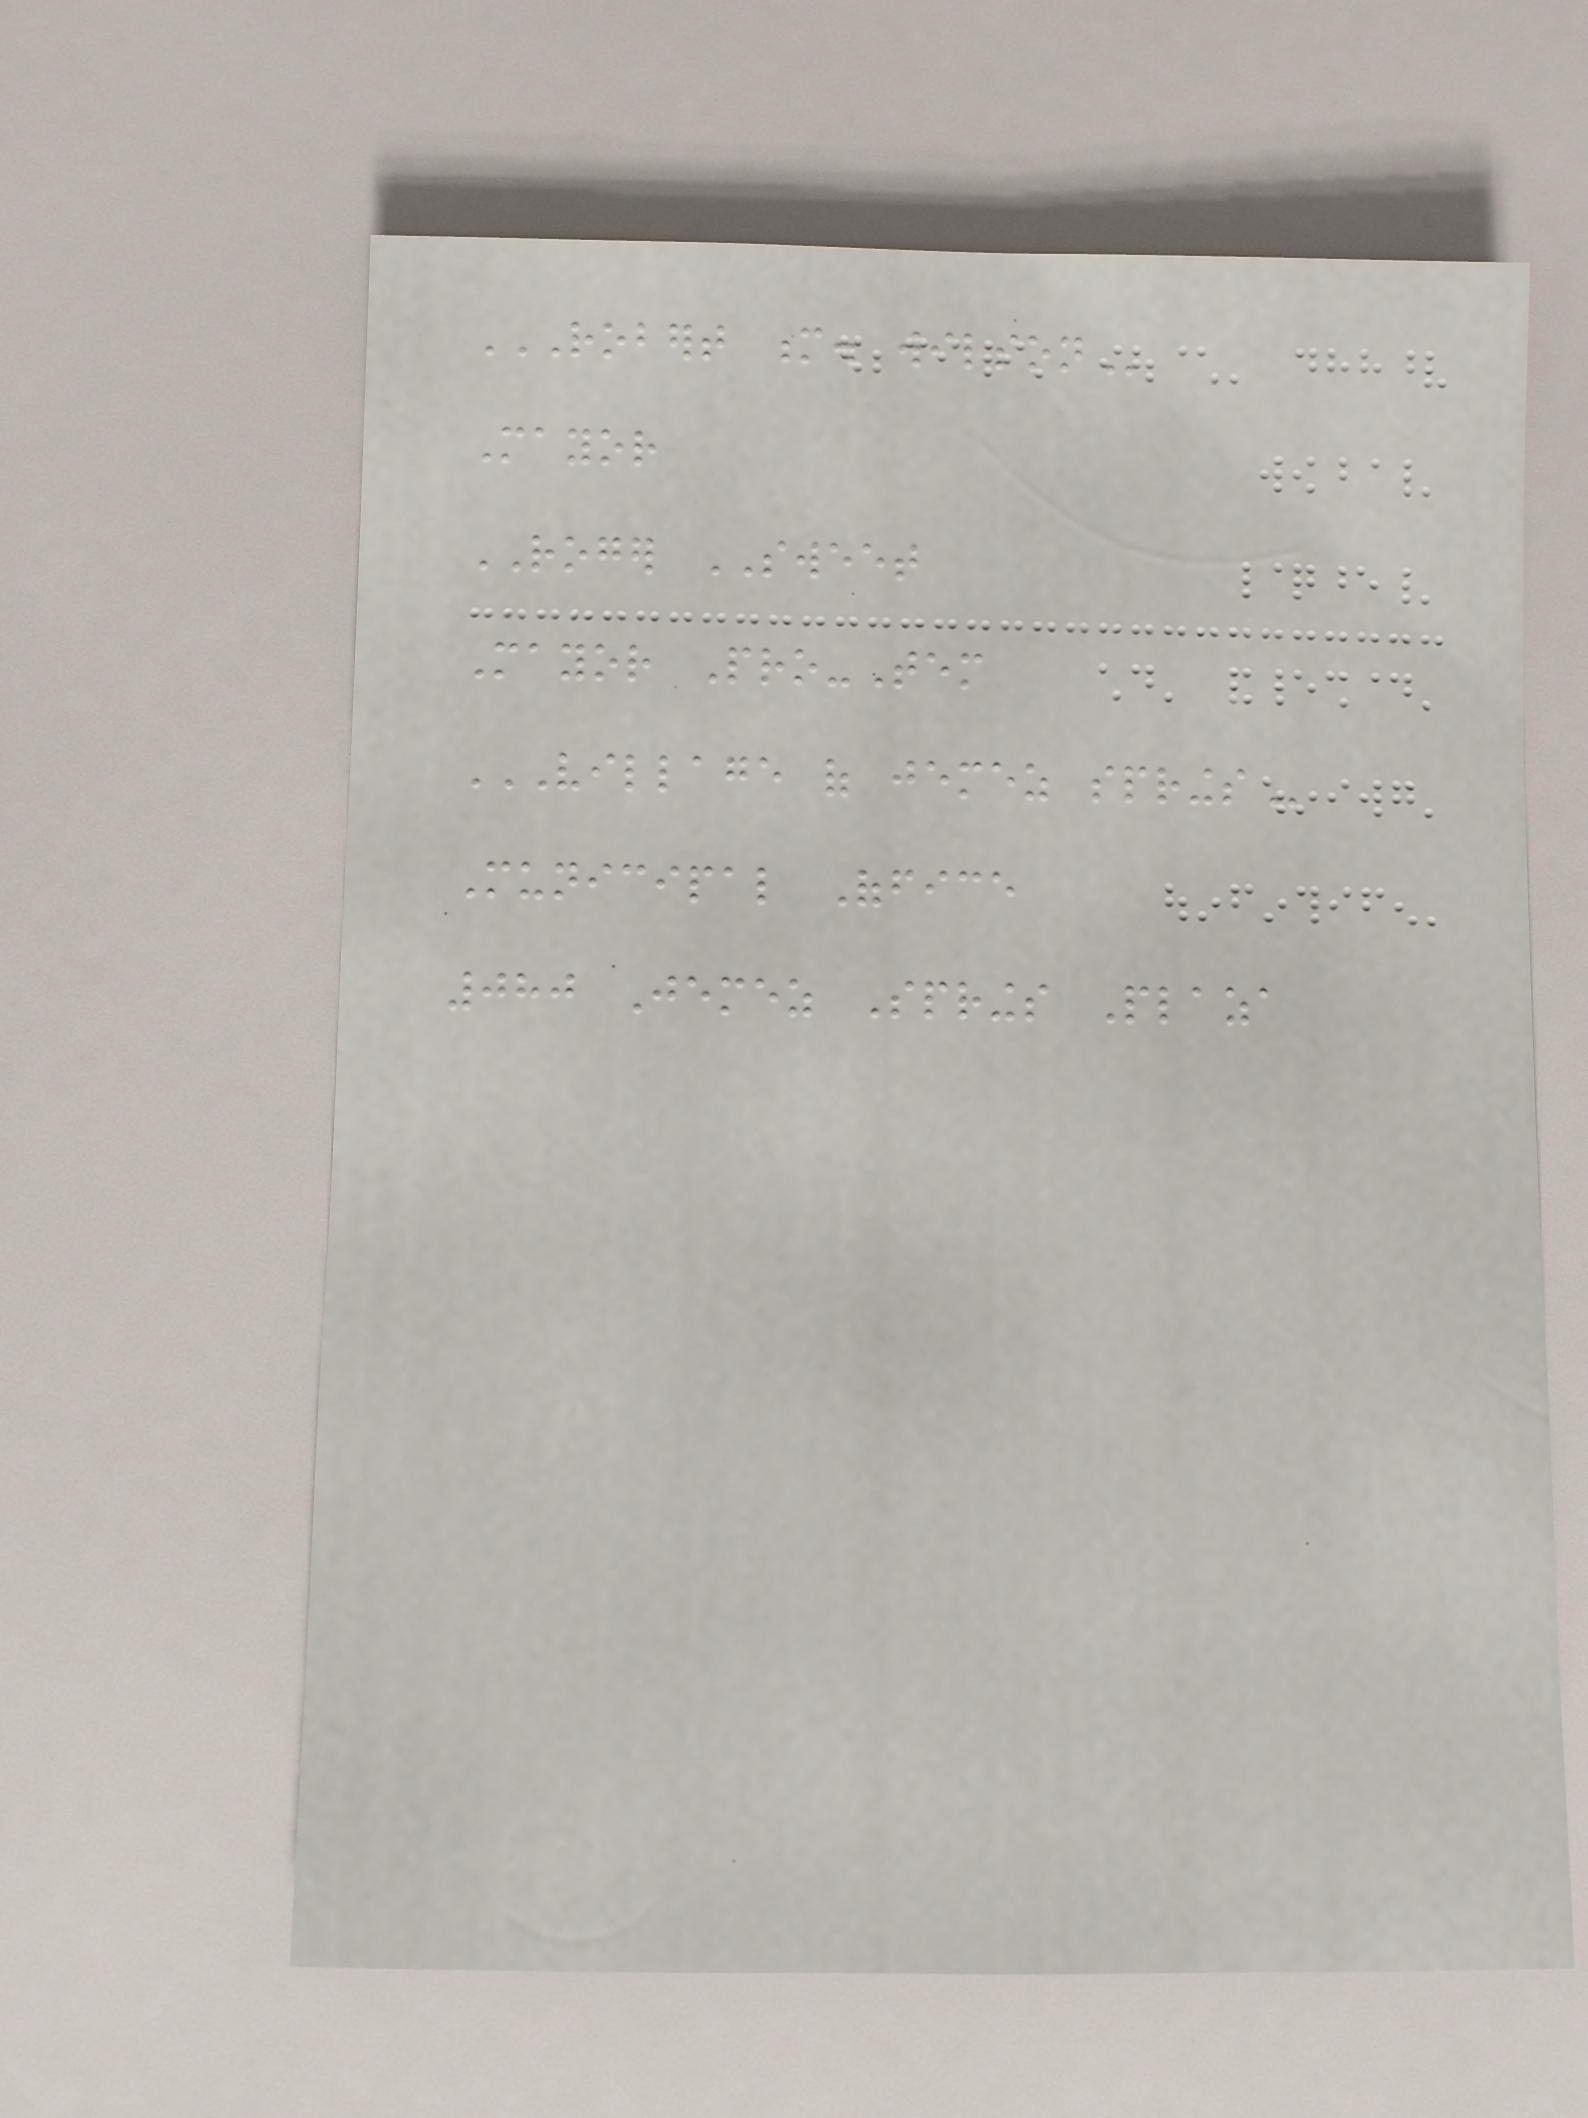ROBERT M. WILSON
Mayor
ROGER SWEET
Mayor Pro-Tem
VILLAGE OF JEMEZ SPRINGS
Municipal Office
080 Jemez Springs Plaza
